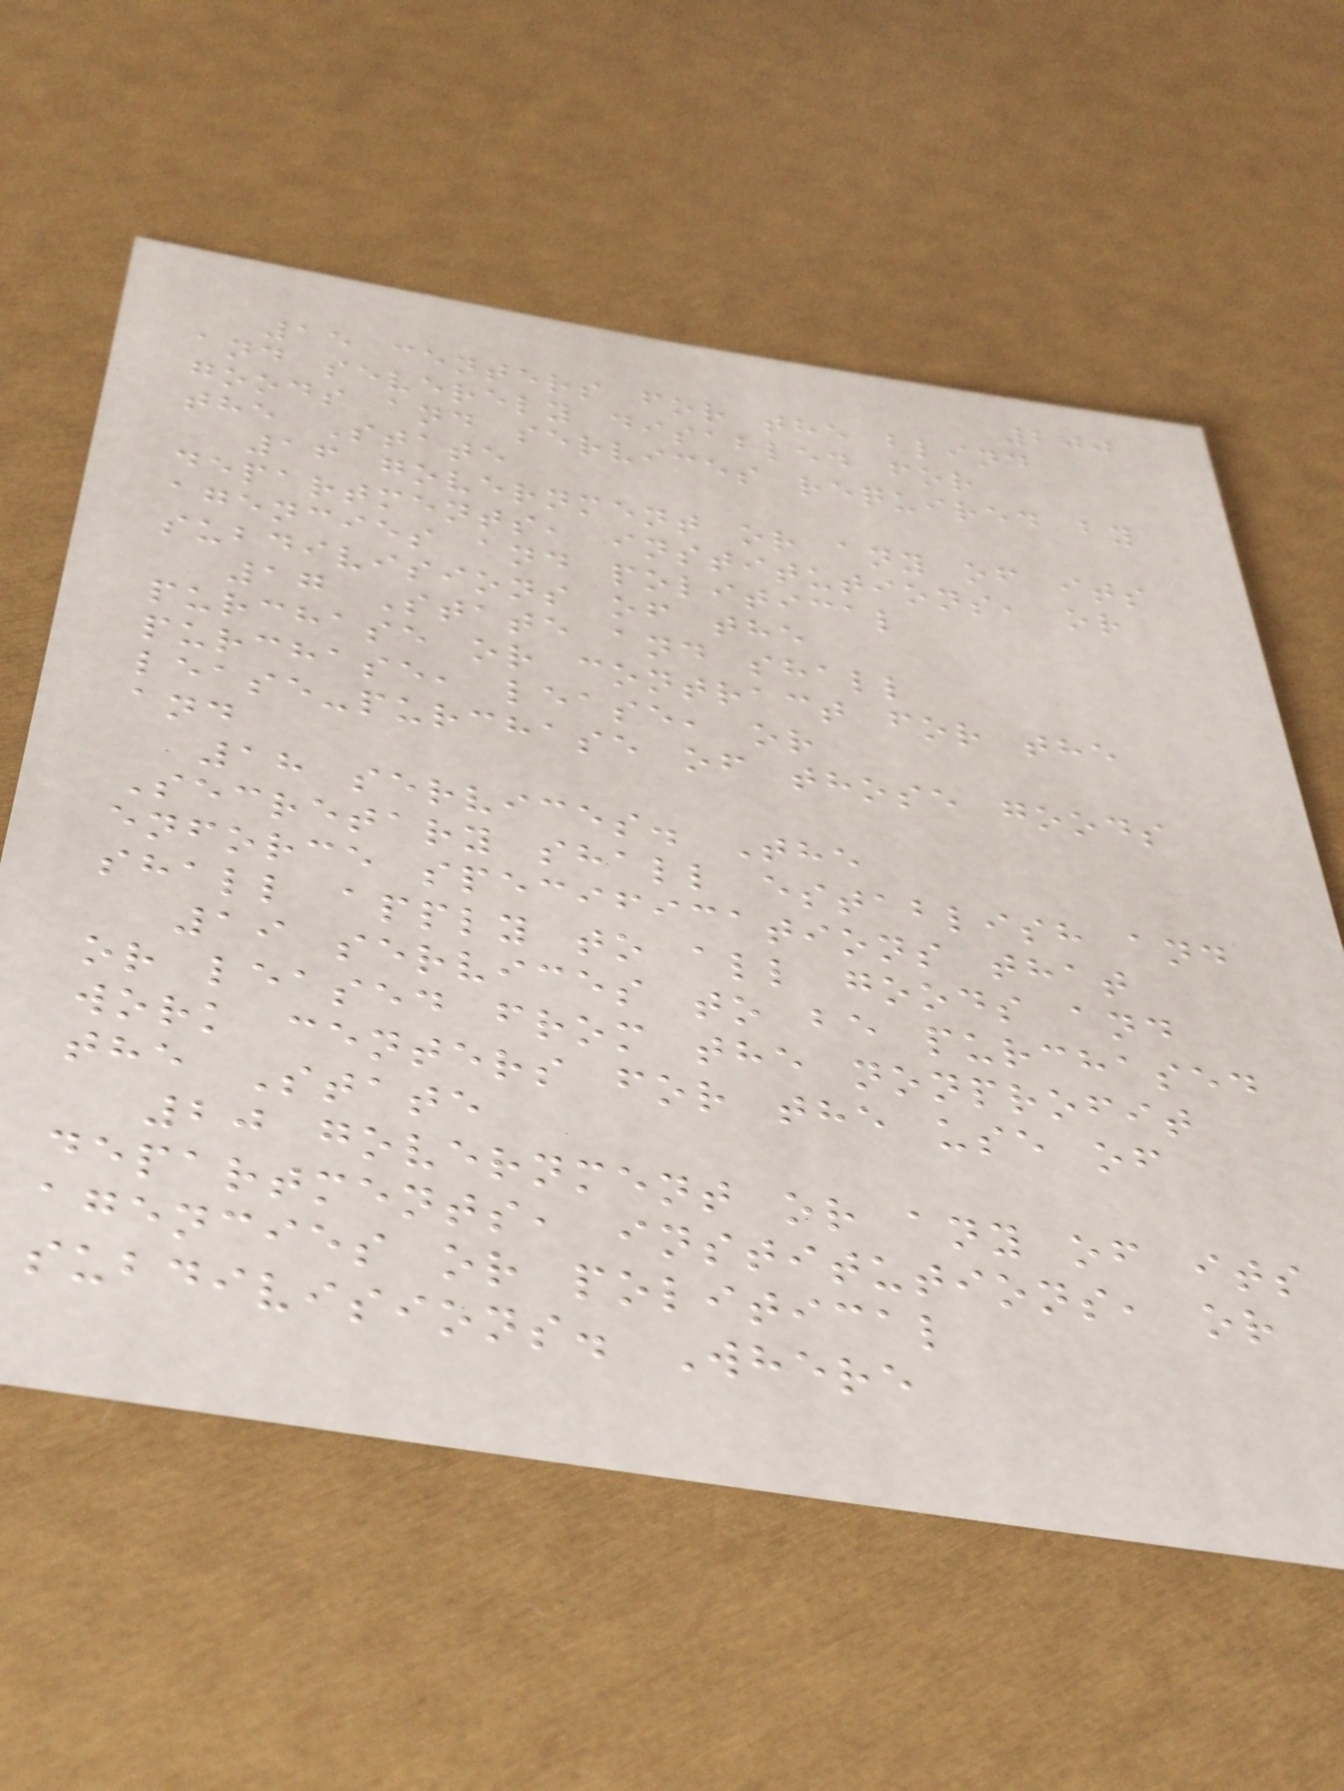200
15 centers for the blind
and severely disabled for
goods and services required by
the State
16 government or any of its
departments, institutions, or
agencies and political
subdivisions of the
17 State and shall
purchase or contract for the
purchase, lease, or
lease-purchase of those goods
and
18 services. The
Secretary shall establish and
enforce specifications that
shall apply to all goods and
19 services to be purchased
or leased from the nonprofit
work centers for the use of
the State
20 government or any of its
departments, institutions, or
agencies or political
subdivisions. Where
